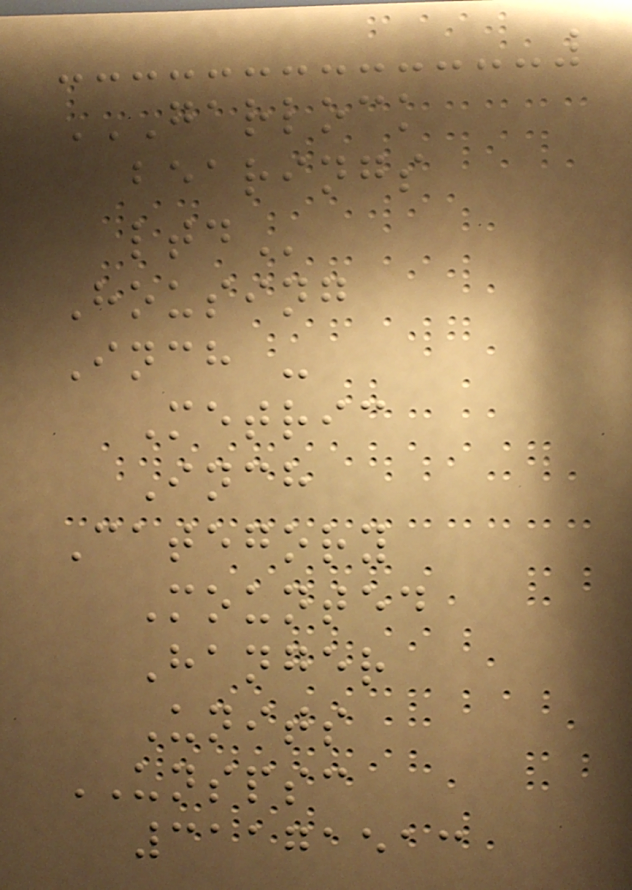GARLOCK
BEARINGS
LTD
Housing
Inch -
Metric
Inch
Category
Mounted
Hanger
Units
UNSPSC
31171513
